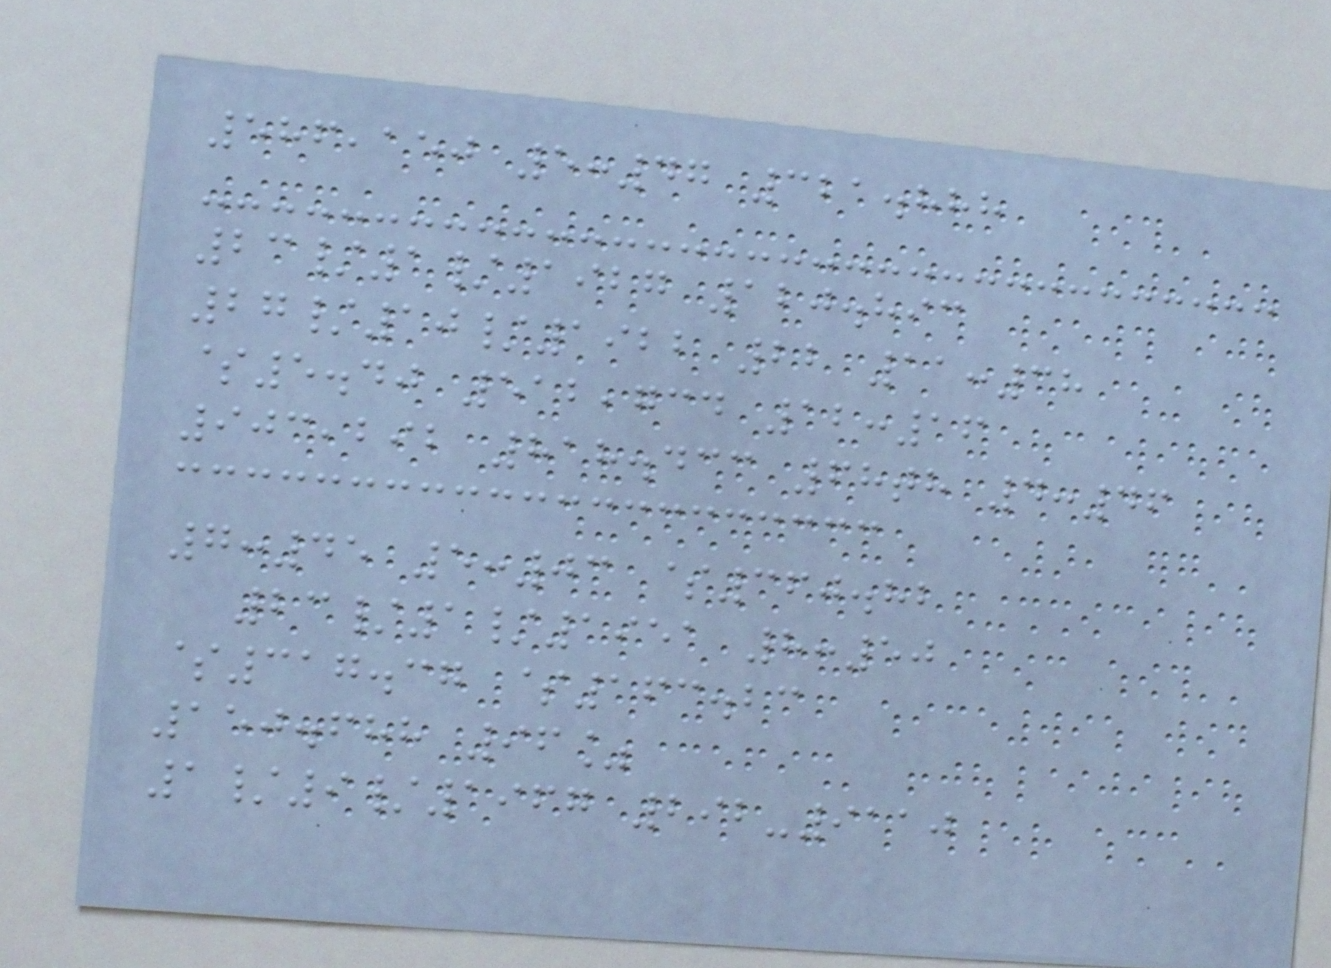586,150 5:47 321.888
23/1/1927 120.893
27/10/1922 22 11:38
$5.40 512,734 12:16
903,292 818.433 68th 4:46
7:45 5:03 $360.82
23/1/1951 8:50
$317.37 $163.23
150.688 96%
1/9/1967 292-9110
